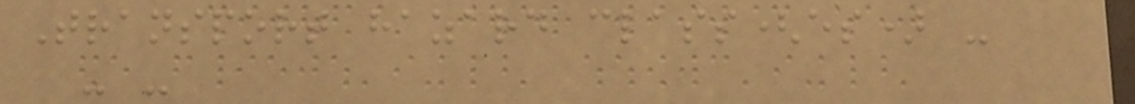Transport hazard class(es) -
- -
